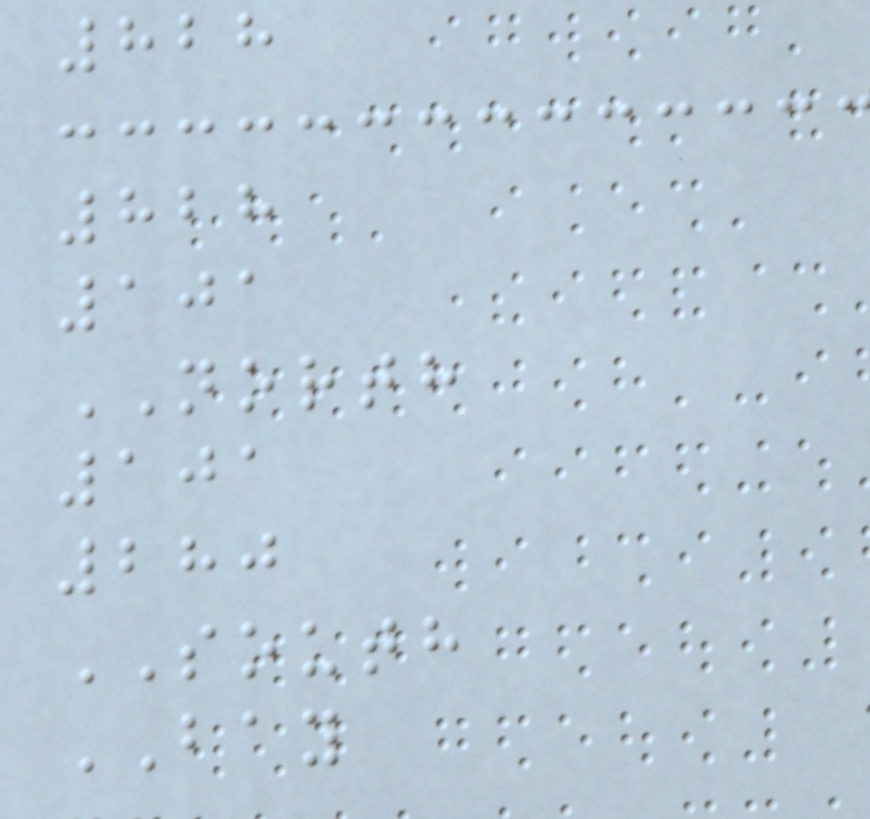828
828
101
NORTH
101
280
SOUTH
BAY
